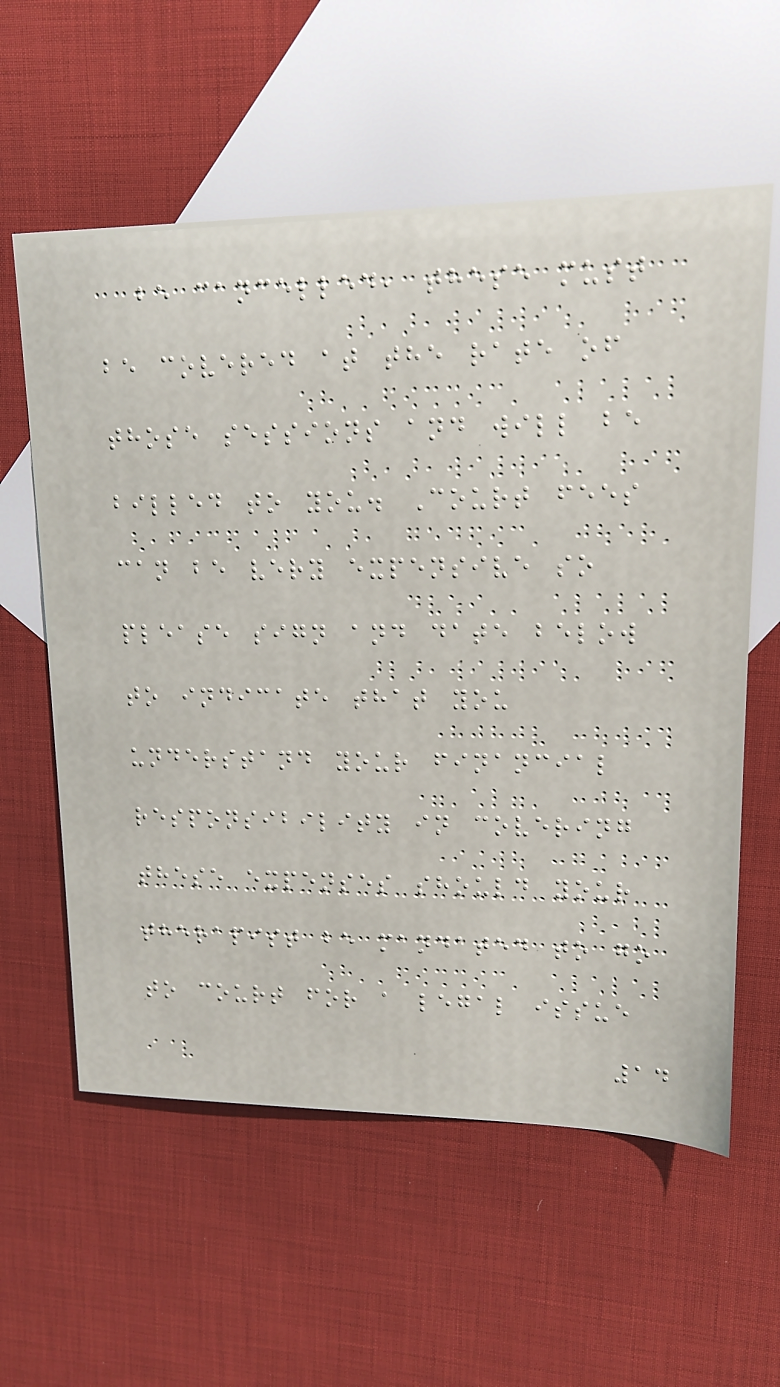be cancelled, these must
be covered at the rate of
those sessions and will be
billed to you. Court fees
can be very expensive so
please sign and date below
to indicate that you
understand your financial
responsibility in covering
these expenses should your
therapist be mandated to go
to court for a legal issue
14
